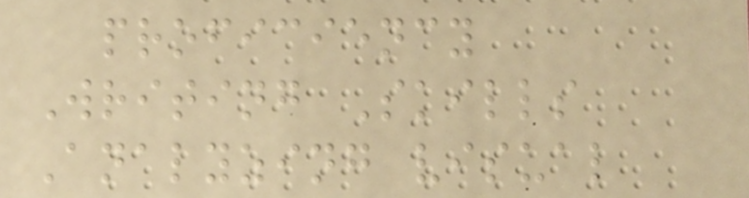proficiency
Writing Skills
Analyzing visual
